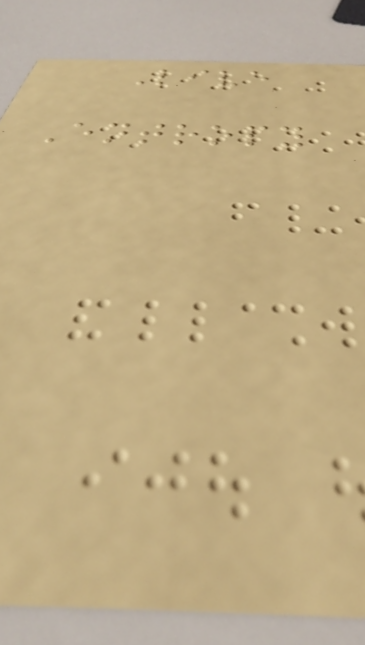Live
Entropy
